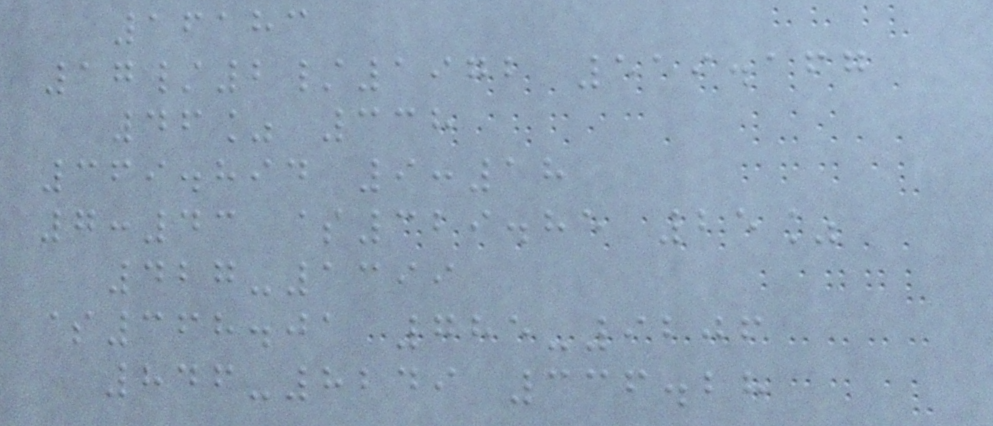16183
17/2/1972 519.167
46% 338
369.894 9:18
7:43 $329.85 25%
427-1399
$368.01 785-9206
846-8249 336.28
